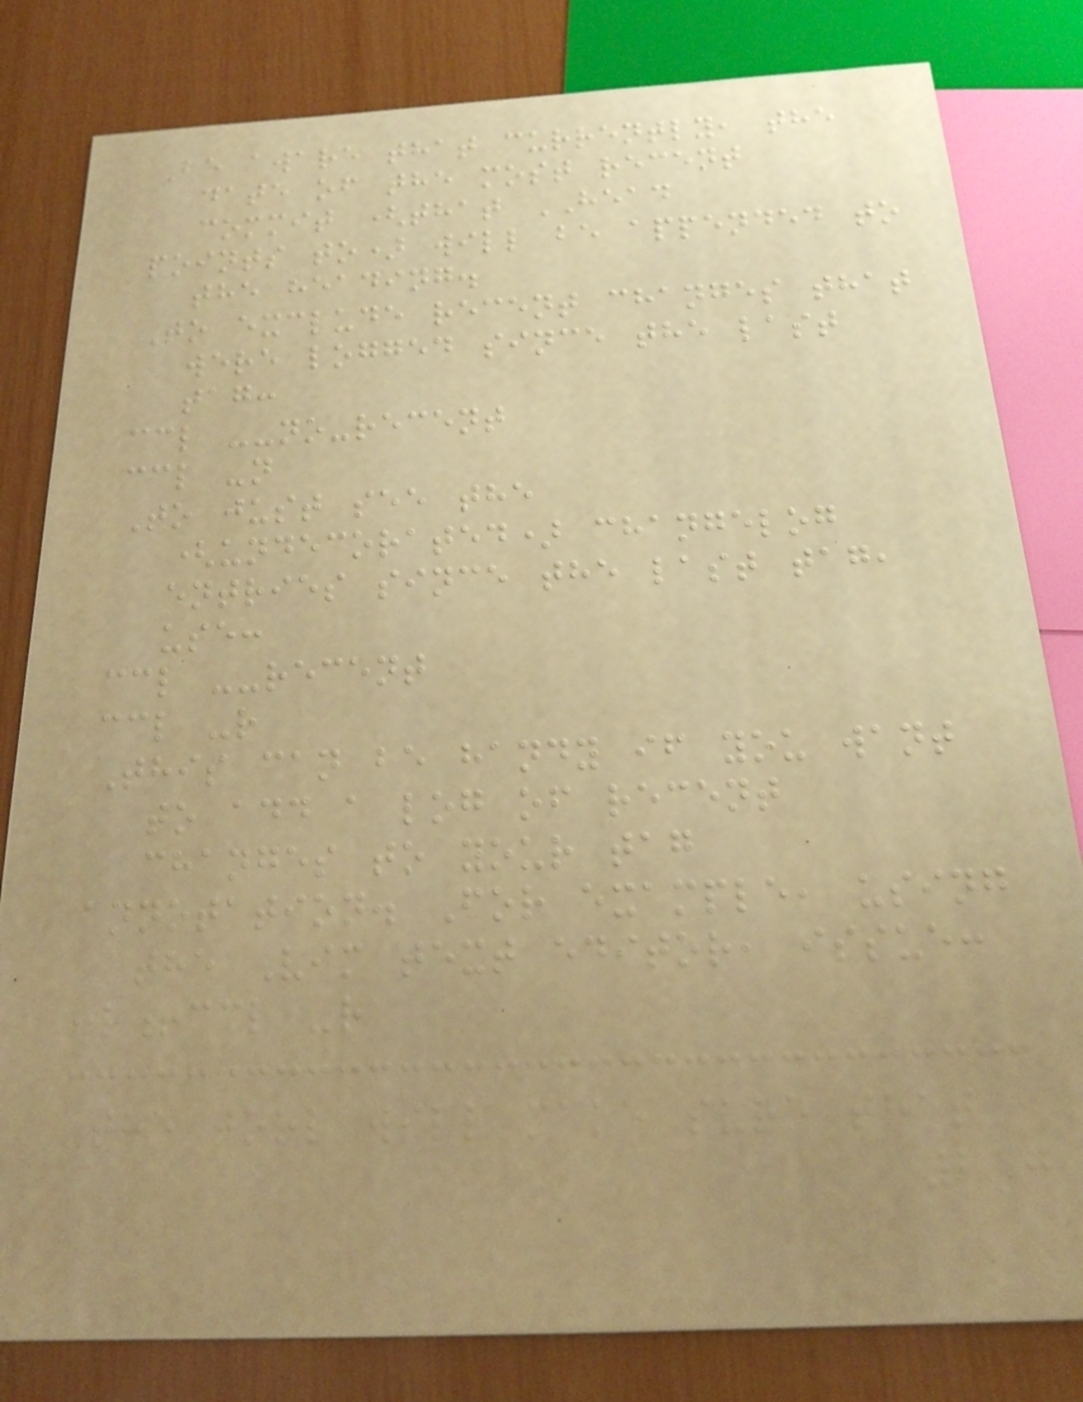Be aware that currently, the
date of the most recent
commit (that HEAD
points to) will be appended to
the heading.
To exclude recent changes that
were logged since the last
tag:
ccl --no-recent
ccl -n
To just see the
(undecorated) changelog
entries since the last tag,
use:
ccl --recent
ccl -r
This can be handy if you want
to add a log of recent
changes to your tag
annotation. For example, using
the Vim text editor, issue:
:r!ccl -r
The tool will make sure that
217
